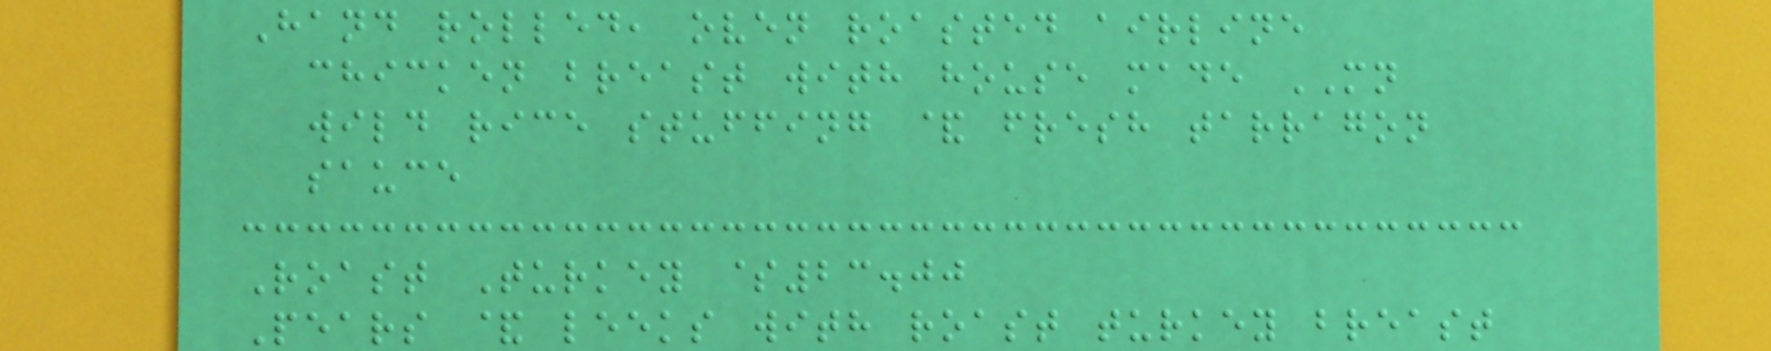Hand rolled, oven roasted airline
chicken breast with house made MN
wild rice stuffing & fresh tarragon
sauce
Roast Turkey $23.00
Pears & leeks with roast turkey breast
